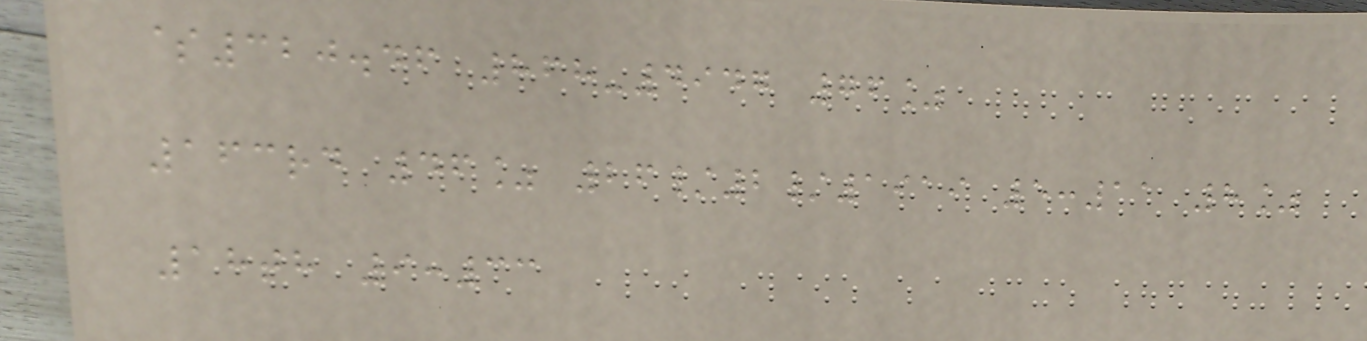$320.46 868-4947 76%
163rd 46% 26/2/1919 5:11 8%
18th 9:33
